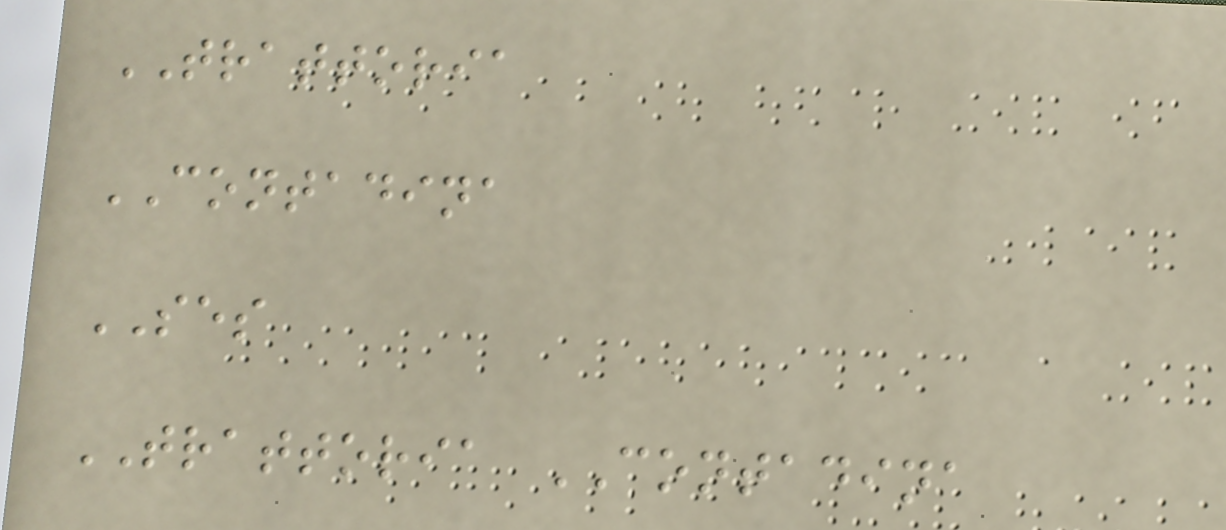TRATTORIA
CONTADINA
SES
TRATTORIA CONTADINA
